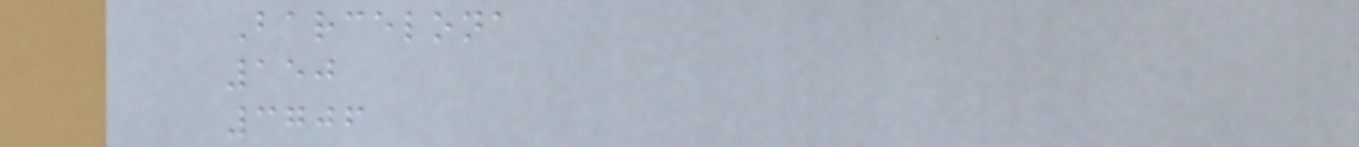Barcelona
150
3706
